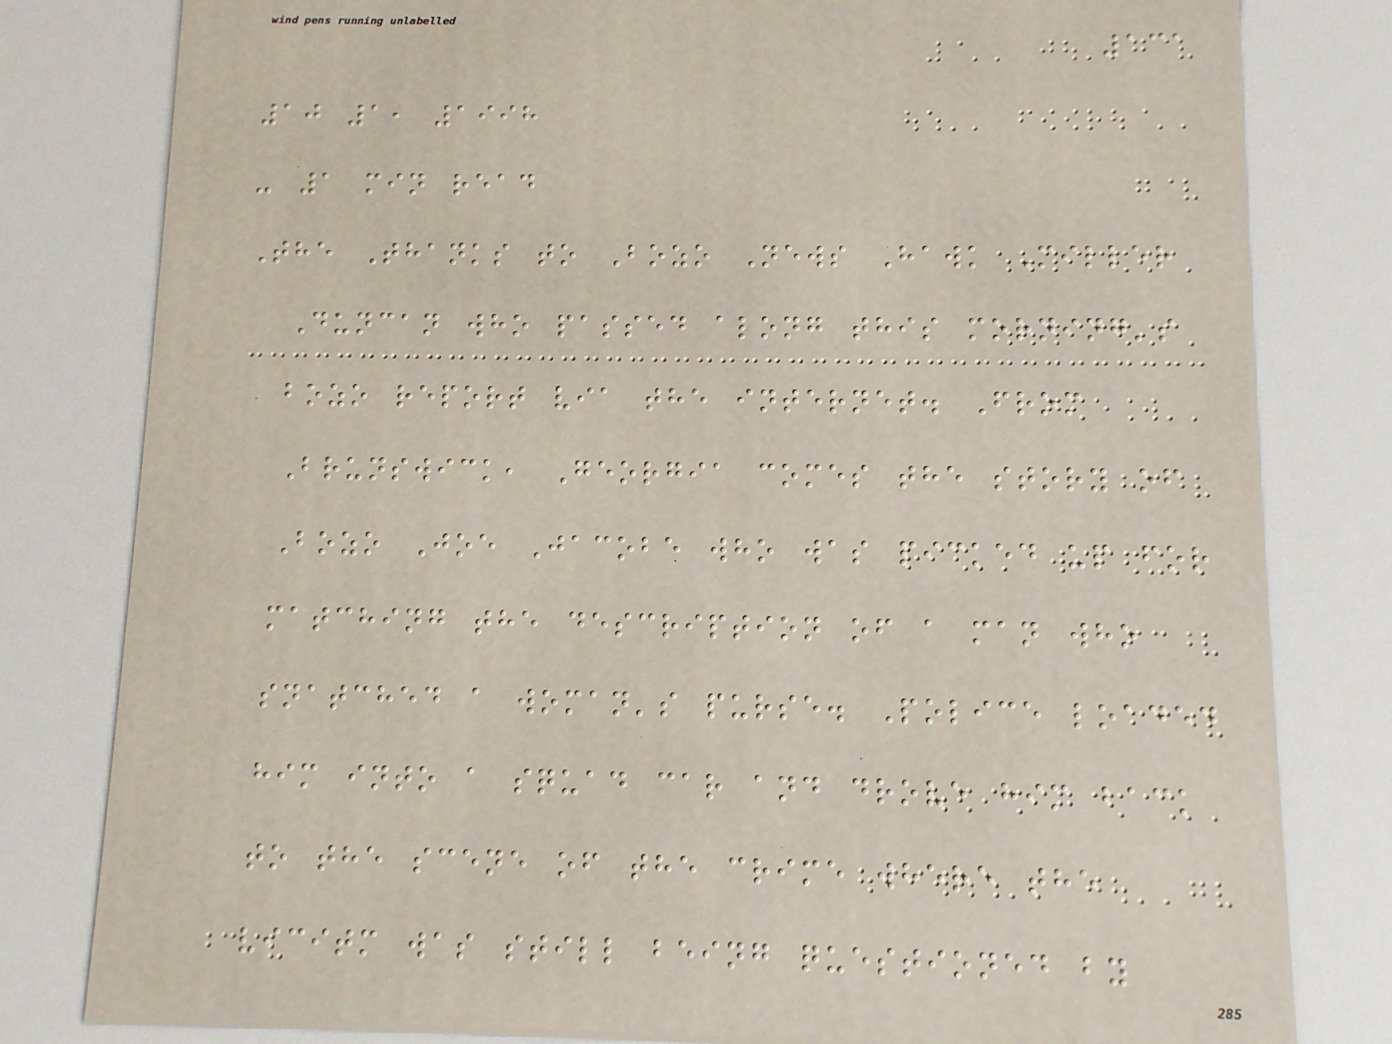131
10 1, 1998
- 1 min read
The Thanks to Bozo News Hawk Miller
Duncan who passed along this morning's
bozo report via the internet. From
Brunswick, Georgia comes the story of
Bozo Joe Jacobe who was picked up for
matching the description of a man who
snatched a woman's purse. Police loaded
him into a squad car and drove him back
to the scene of the crime where the
vicitm was still being questioned by
